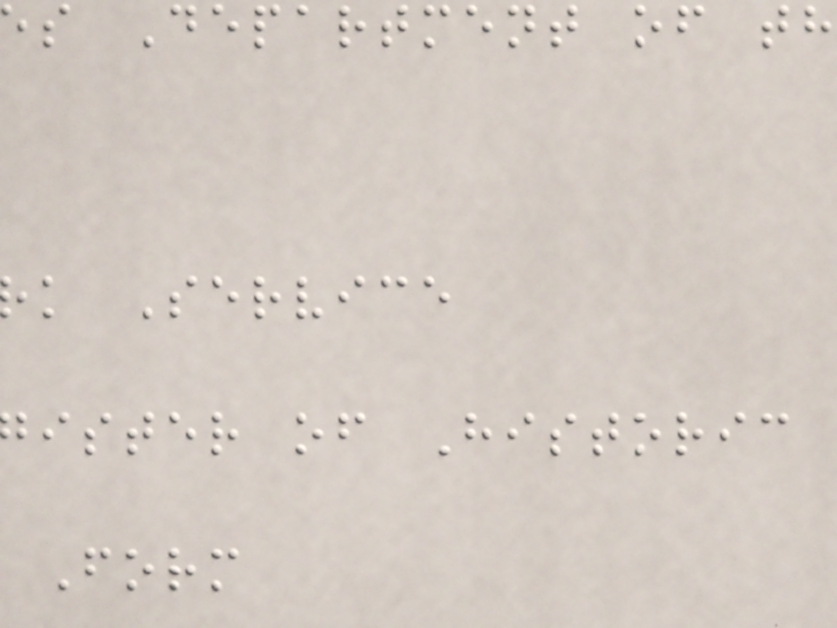s Department of th
k Service
ister of Historic
Form
